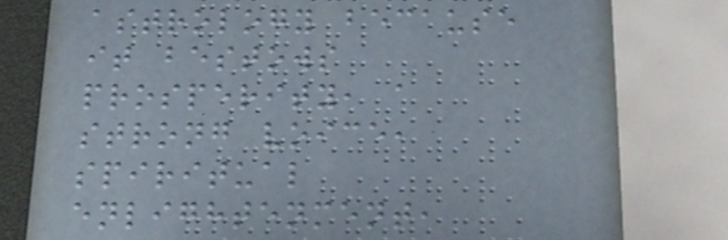astrology because
it bestows
prosperity, a
strong voice,
spiritual
enlightenment,
